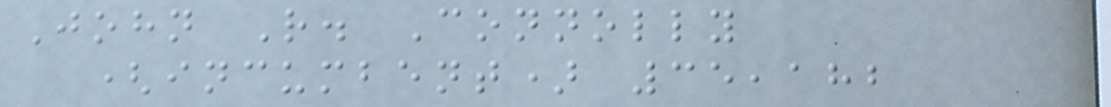John R. Connolly
(incumbent) 35,182
